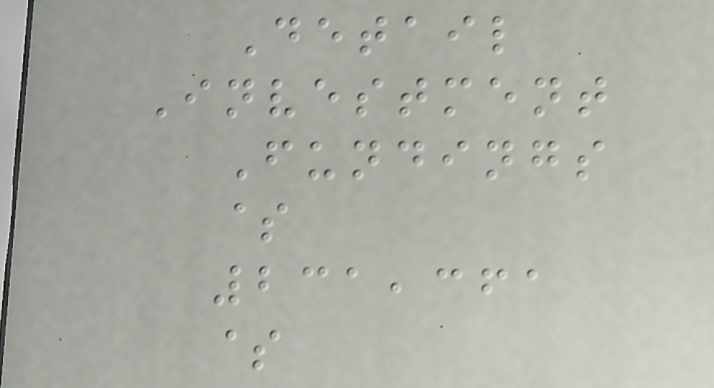Detail
Investment
Fundings
$
231,361
$
